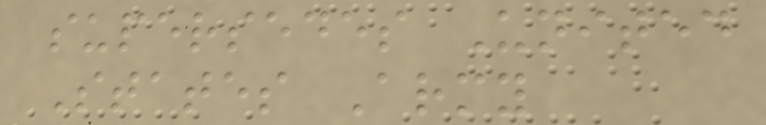supersedes United
States Army
